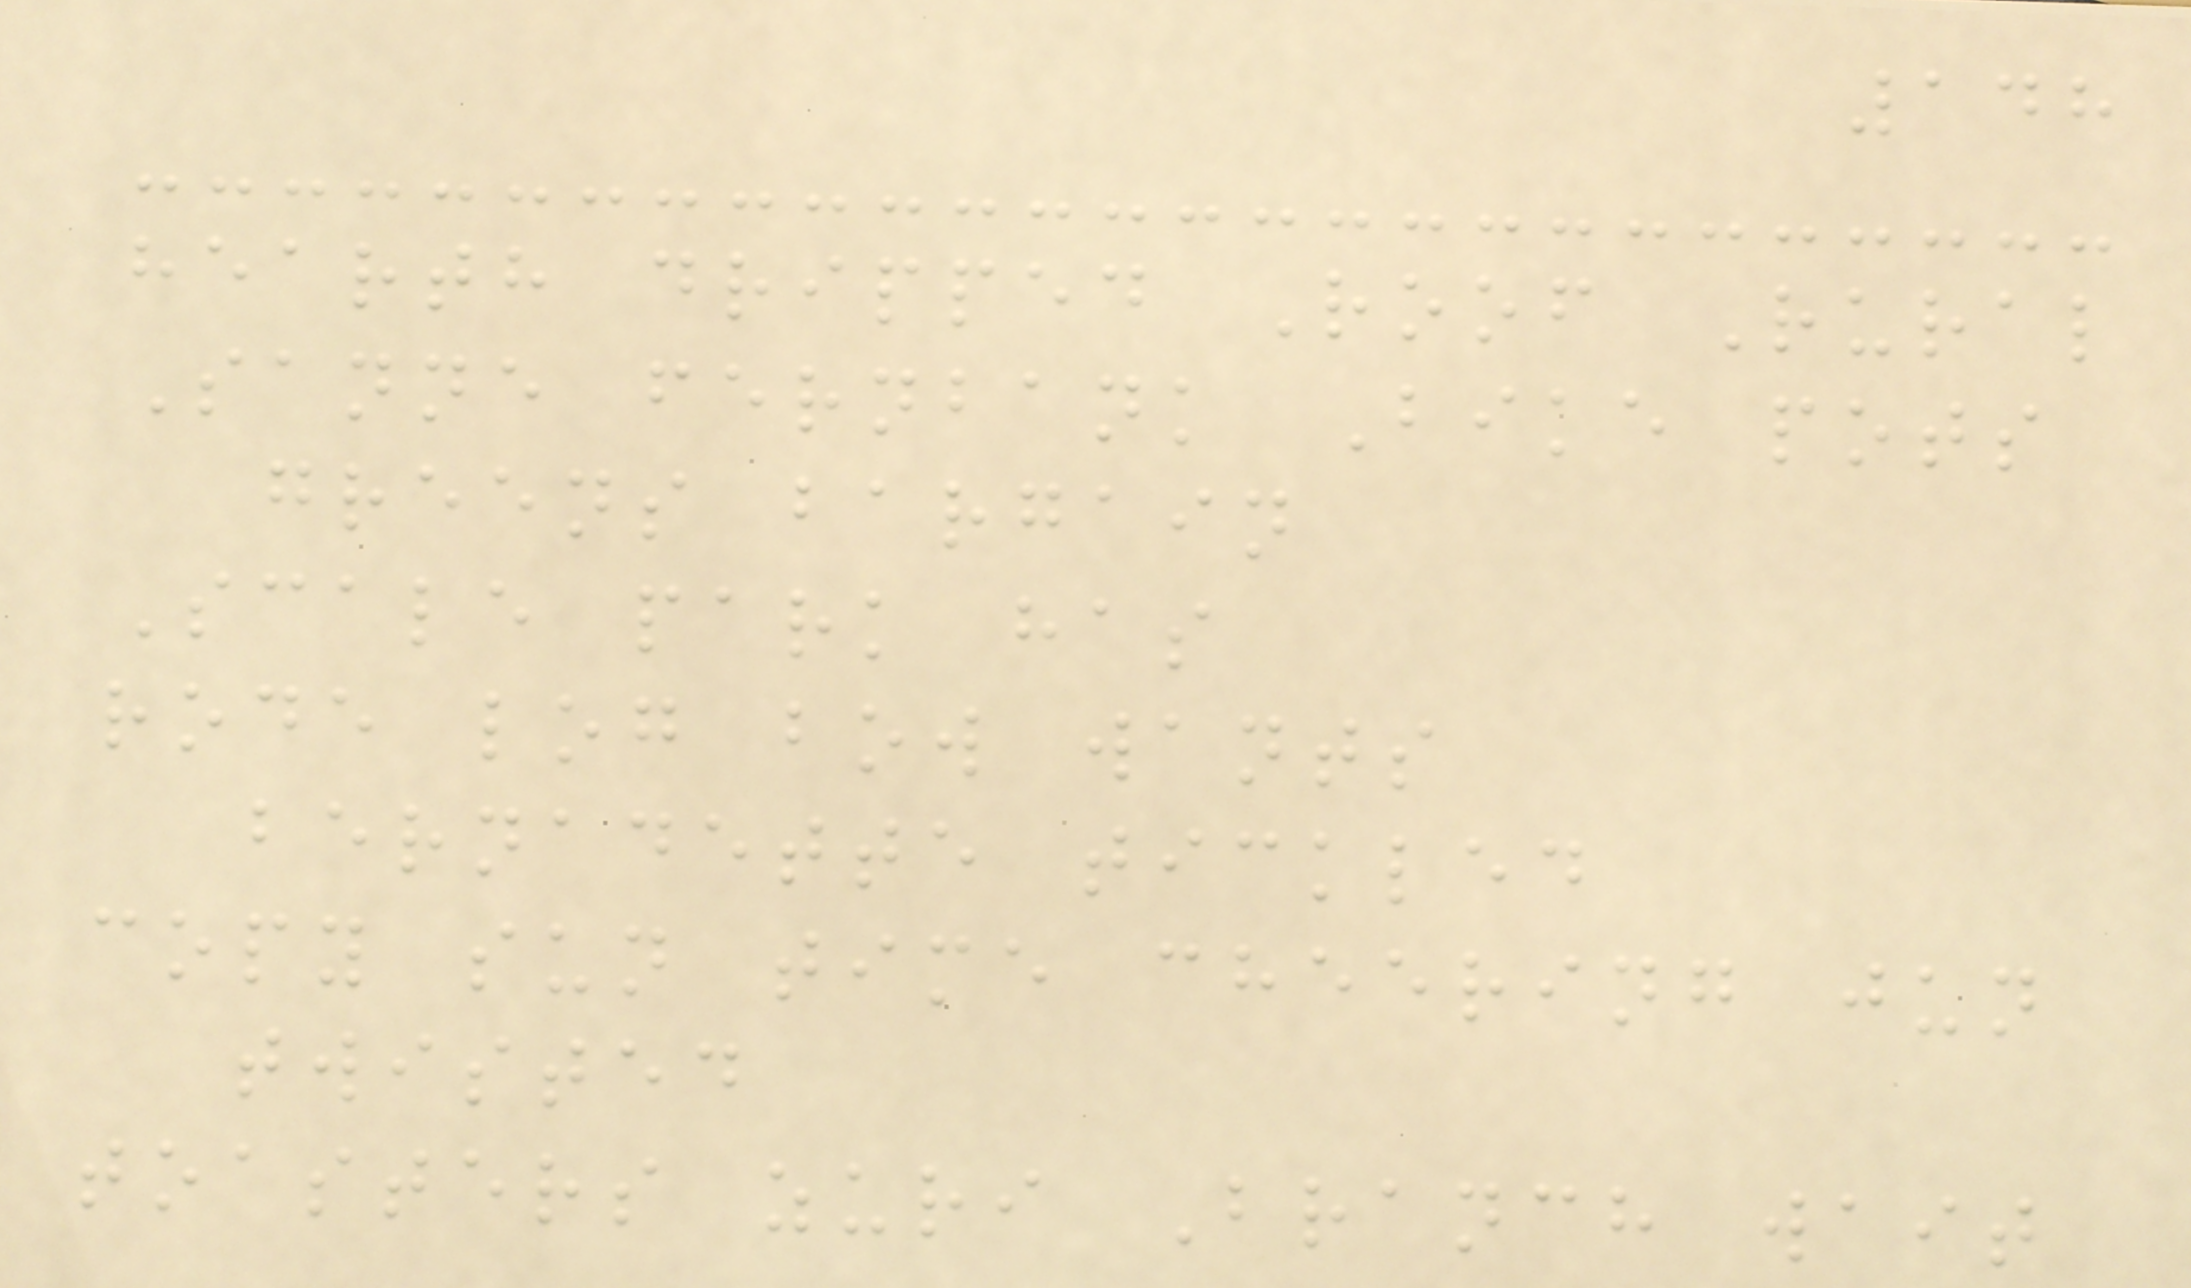148
hearth dripped Roof Rural
Sanne fernbank Bike pots
greens bargain
Scale park has
rode log bow wants
bernadette tickled
copy sun time cheering jun
twisted
toasters zuri Branch wait
